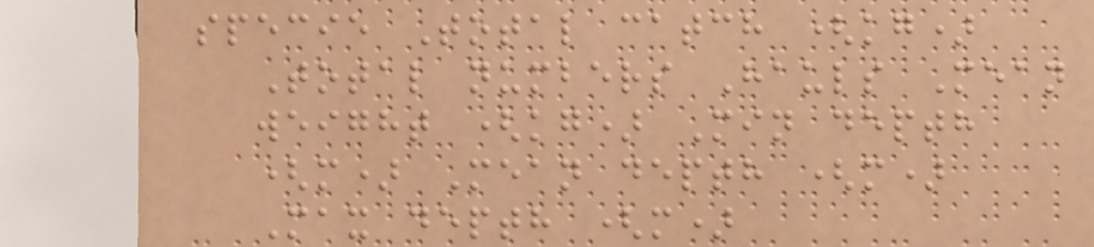specie Total catch (kg)
Total numbers Hauls Mean
weight (kg) Min depth
(m) Mean depth (m)
Max depth (m)
